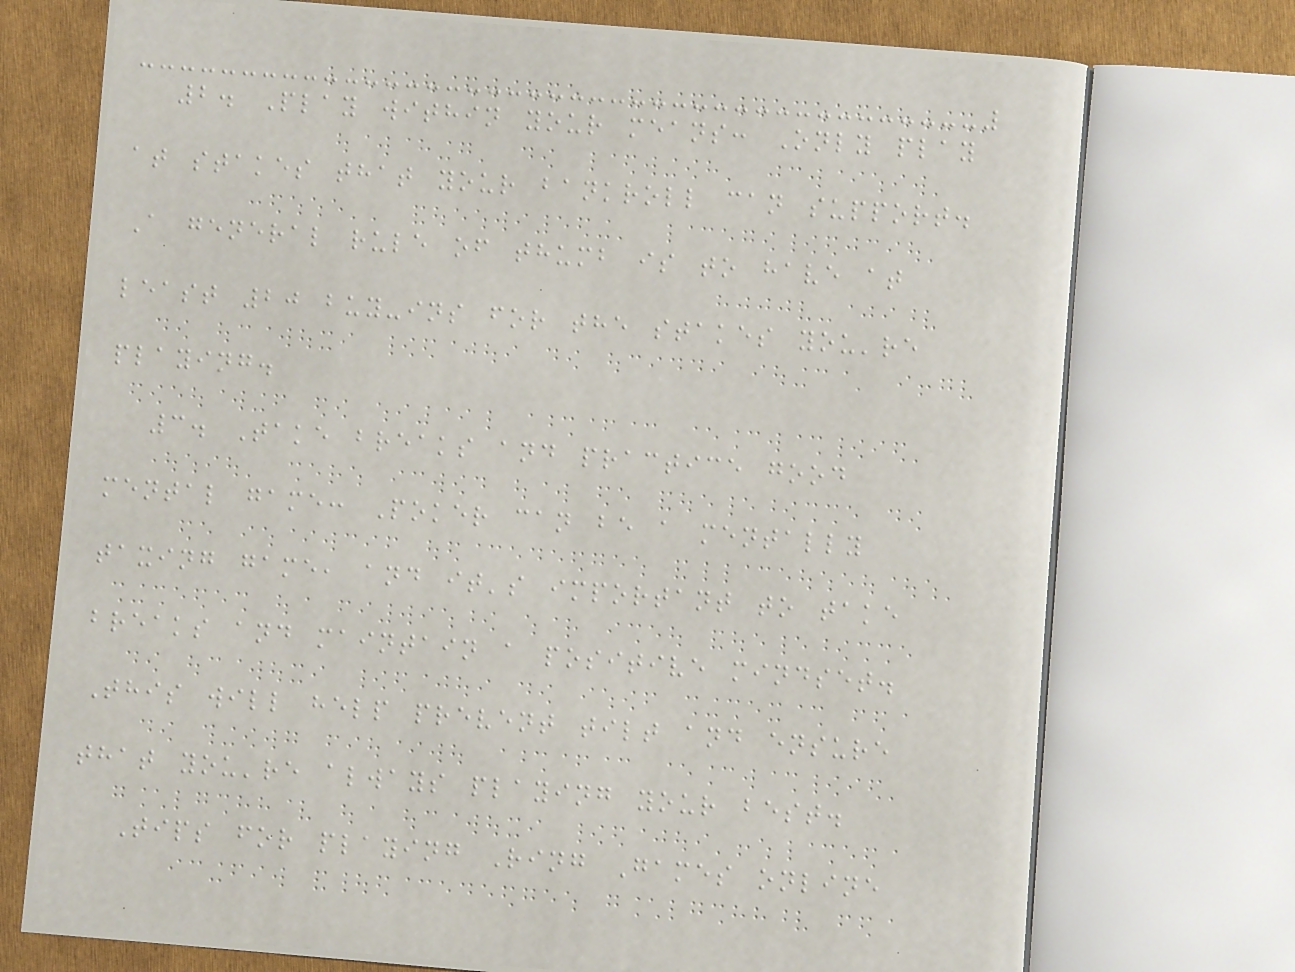2. Play within your means: Only play
at stakes that your bankroll can support.
A general rule of thumb is to have at
least 20 buy-ins for the stakes you're
playing.
3. Take breaks and practice good
mental game: Poker can be a mentally
taxing game, and it's important to take
breaks and maintain a positive mindset.
This will help prevent tilt and ensure
that you're always playing your best.
Tips for playing Ring Games online
